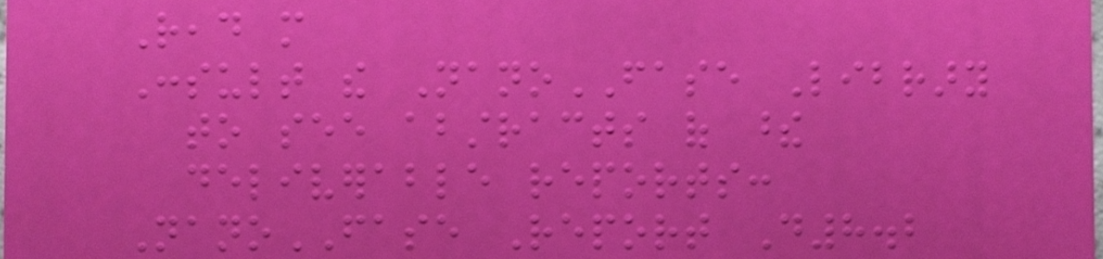Read more
Consult the NanoFASE Library
to see abstracts of these
deliverable reports:
NanoFASE Report D8.2
